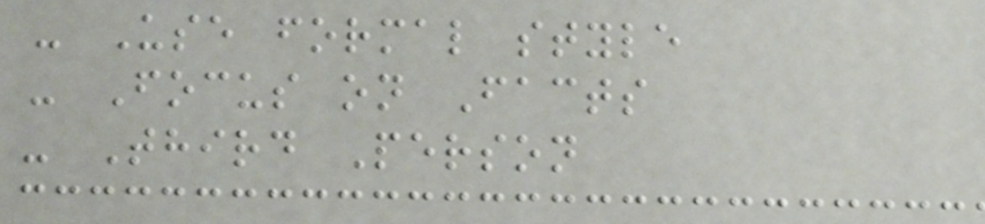- Use formal style
- Focus on Facts
- Third Person
